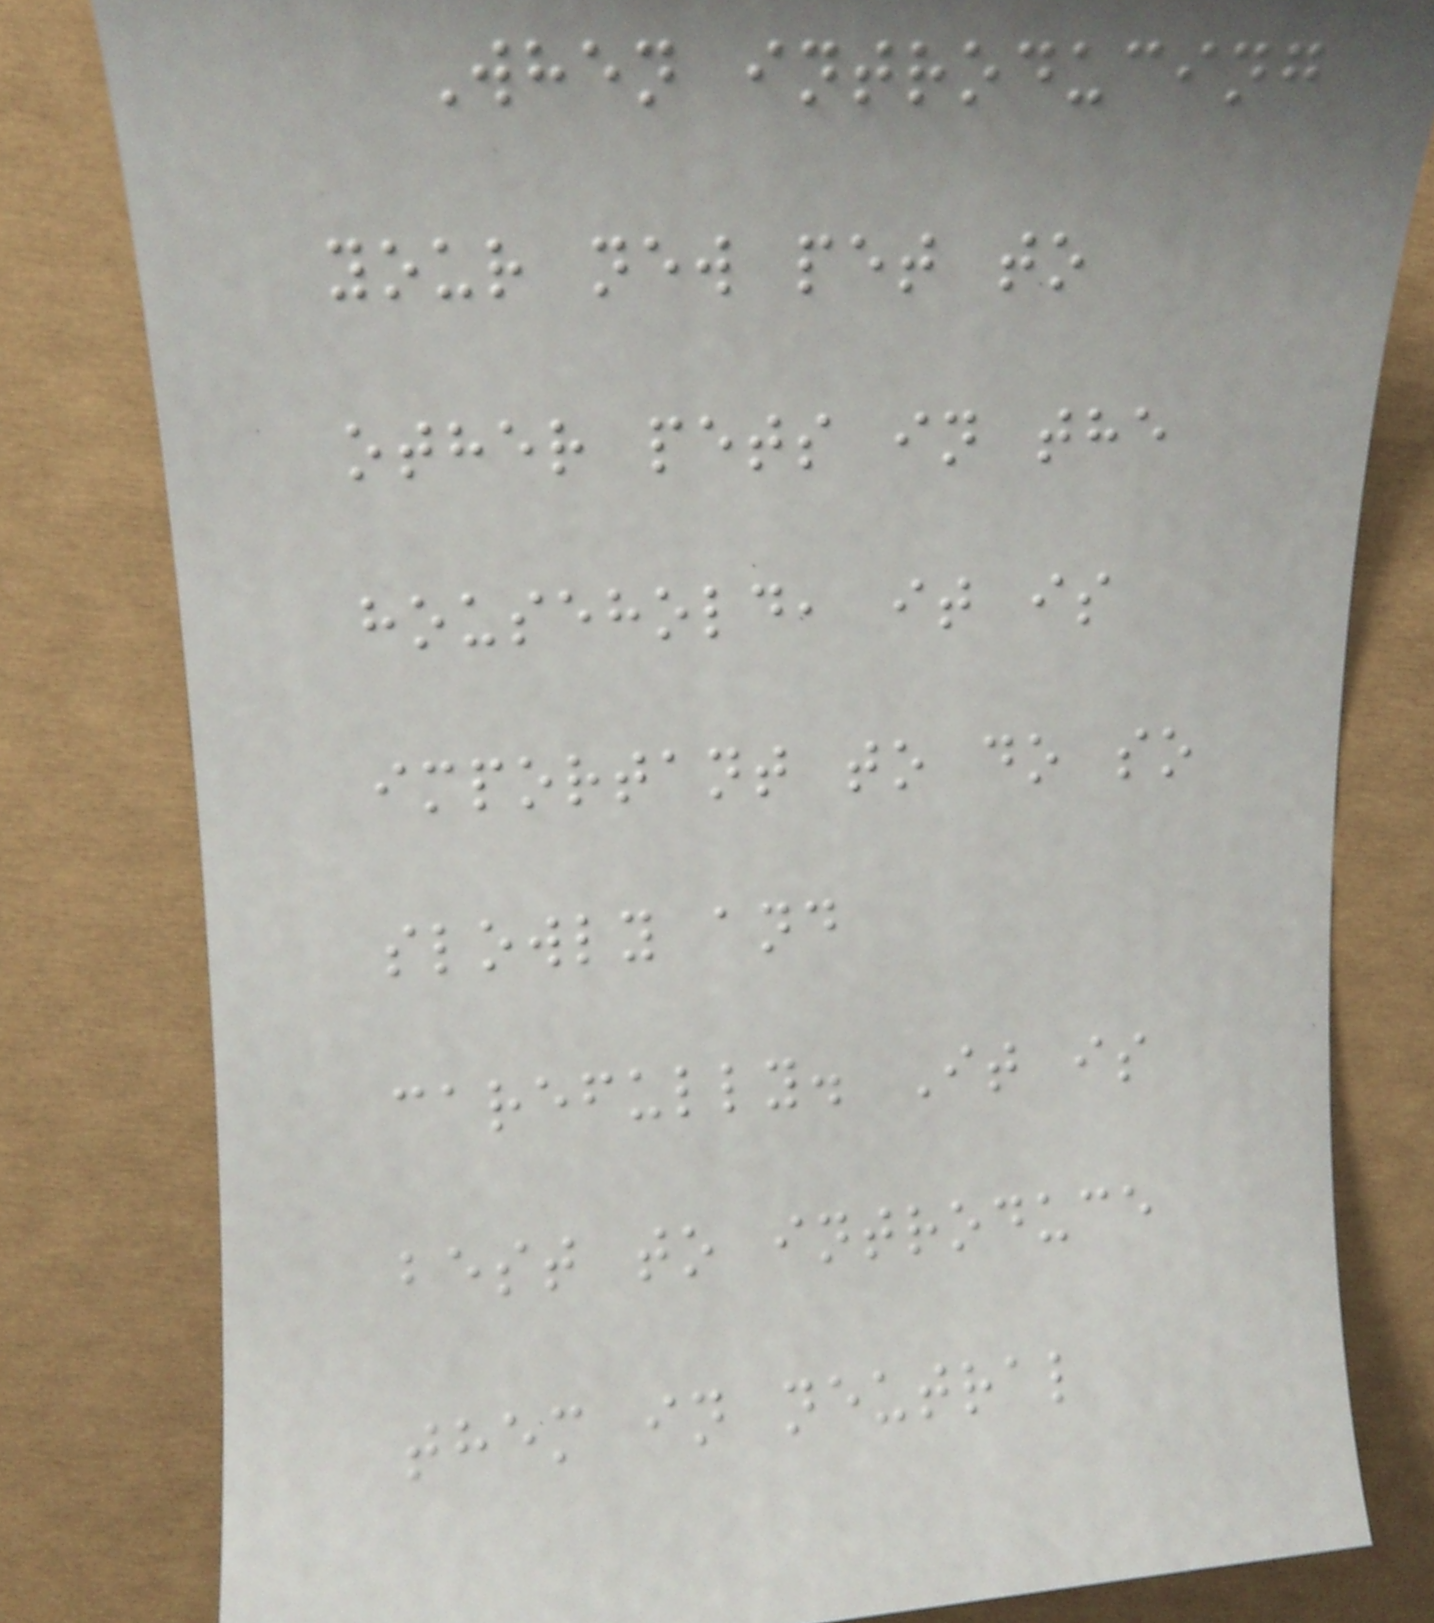When introducing
your new pet to
other pets in the
household, it is
important to do so
slowly and
carefully. It is
best to introduce
them in neutral
